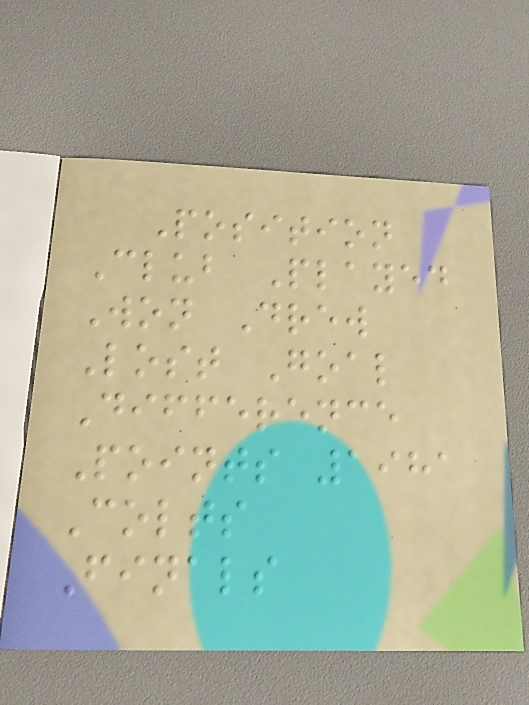Position
Club Played
Won Drew
Lost Goal
Difference
Points 1981
Colts
Finals
